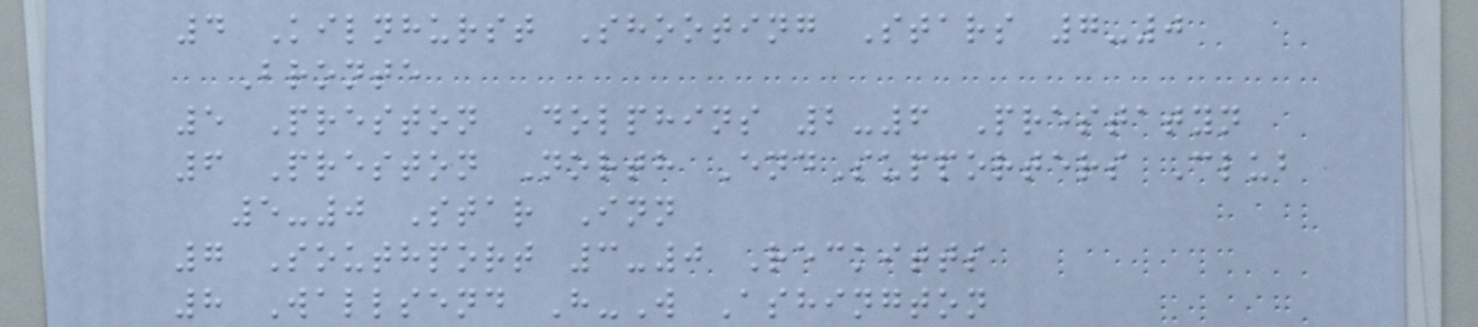4 Kilnhurst Shooting Stars 7-0
Bronte
5 Preston Dolphins 2-6 Prestatyn
6 Preston North EndSupporters Club
5-0 Star Inn
7 Southport 3-0 Reckitts
8 Wallsend H-W Ashington
